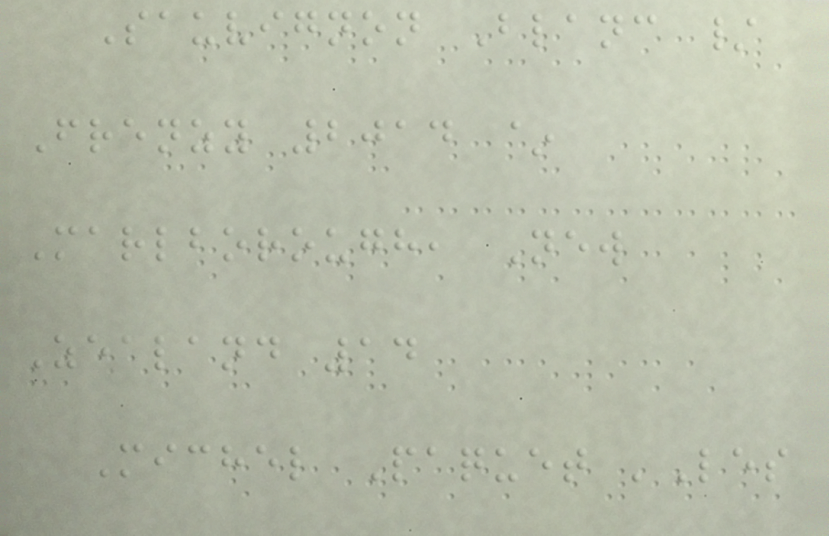Sauvignon Blanc /
Frenzy 2014 ~
Marlborough, New
Zealand 14
Michel Paquet 'Les
